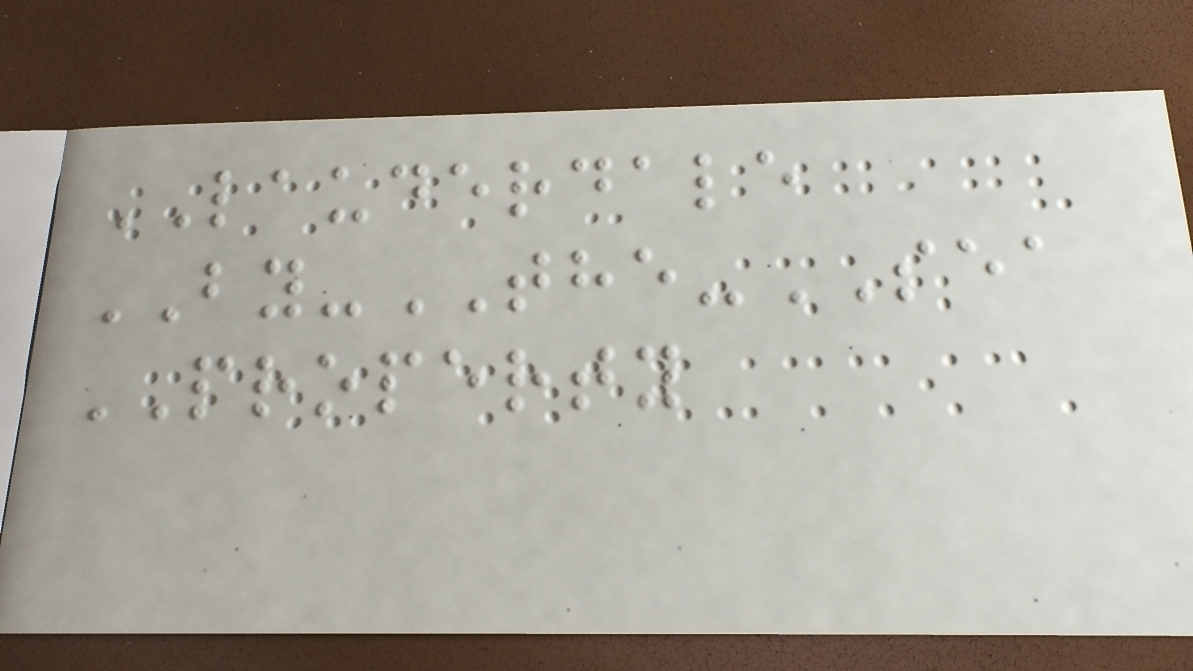LAUDERDALE
BY-THE-SEA
PROPERTY
